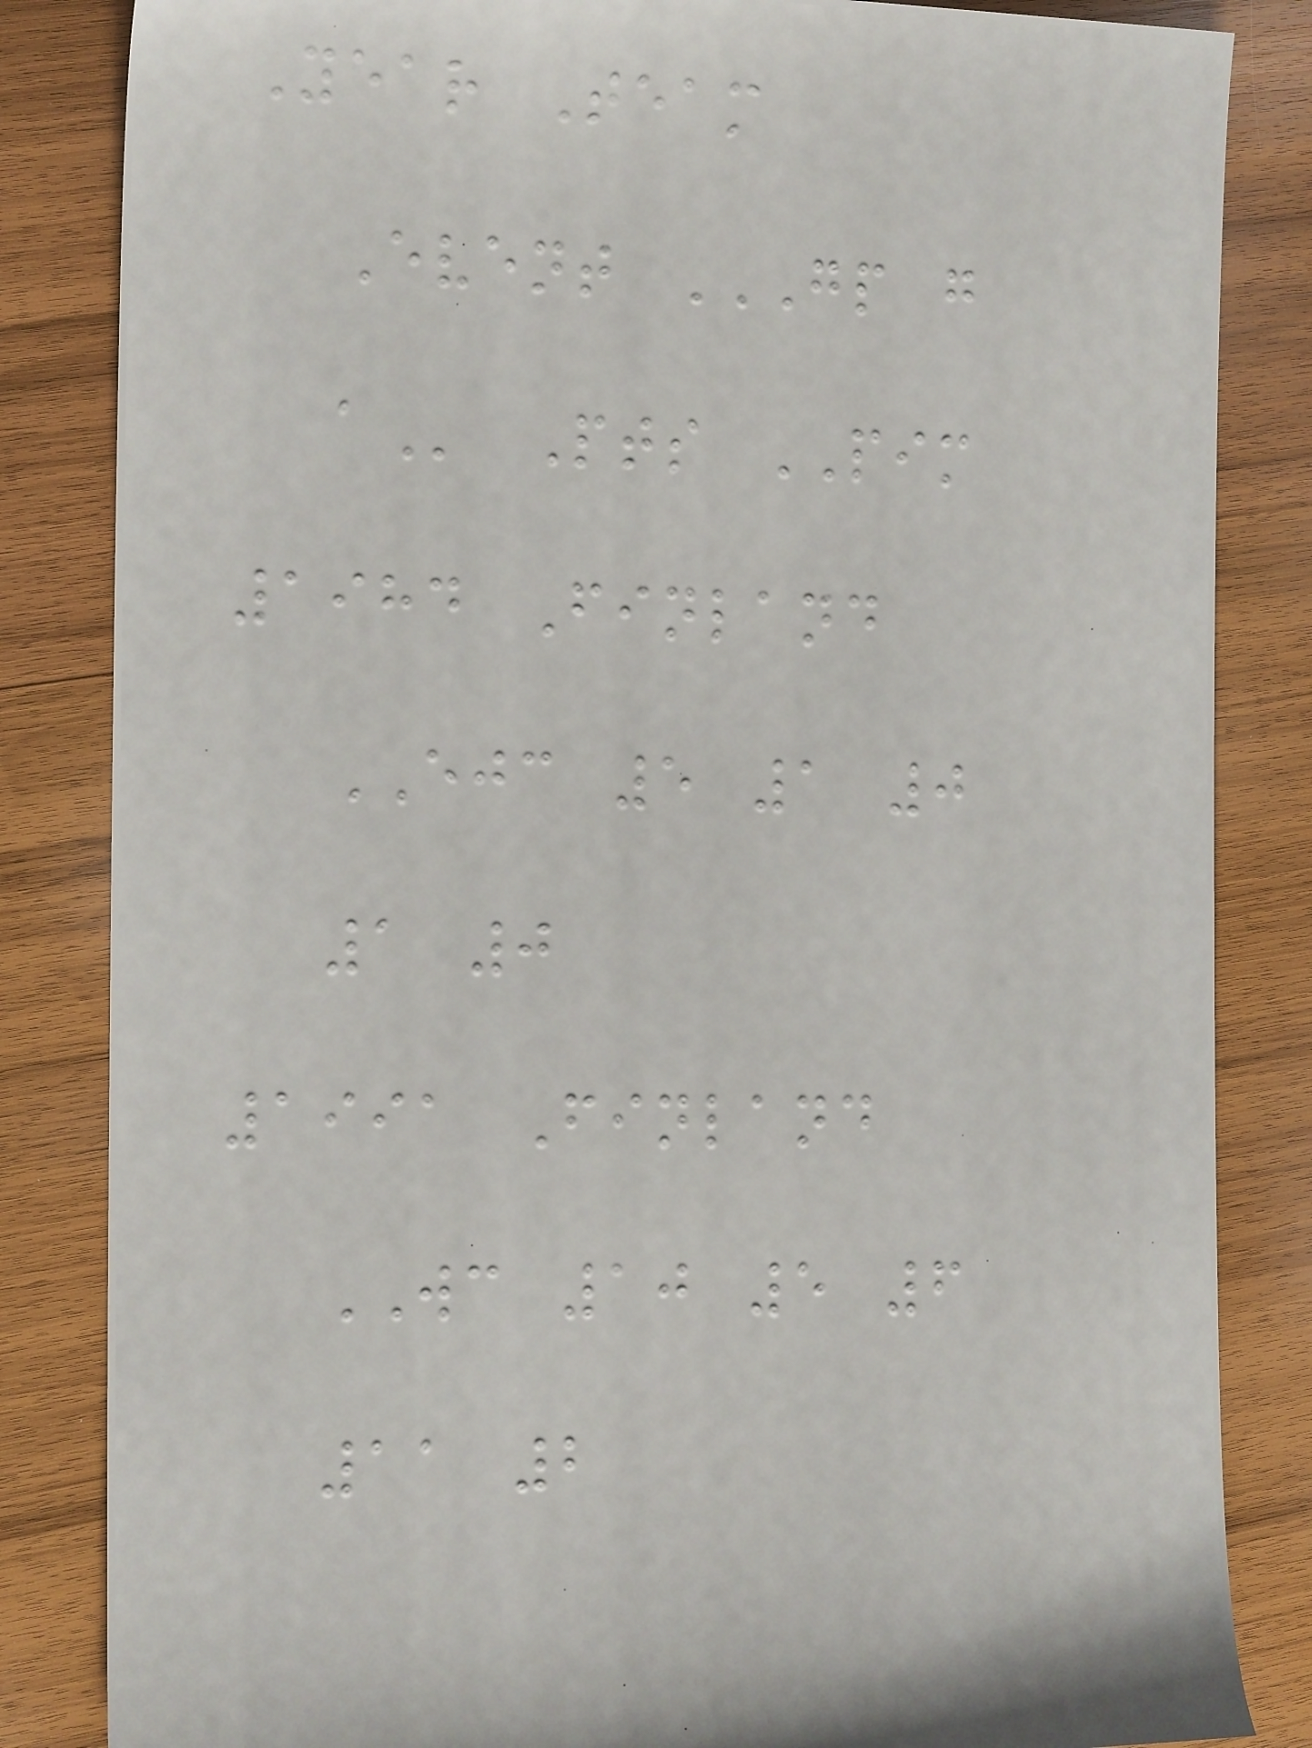Year Team
Event GP G
A Pts PIM
1984 Finland
EJC 5 1 0
1 0
1991 Finland
WC 10 5 6
11 2
